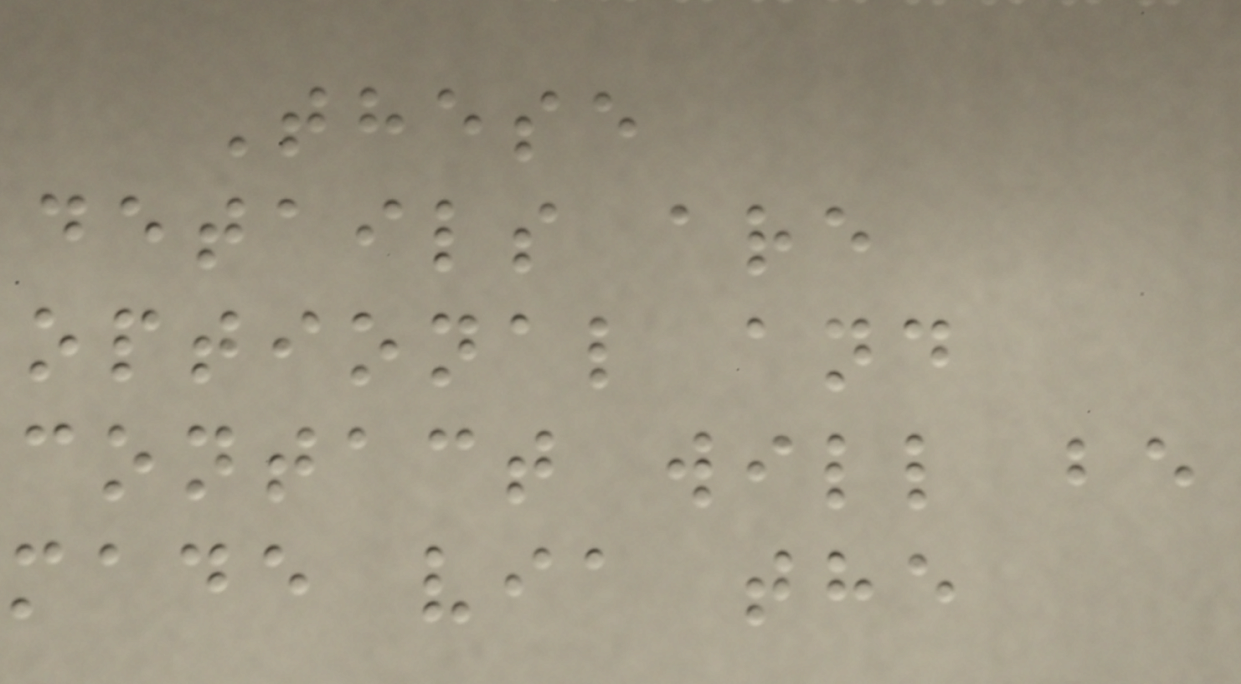These
details are
optional and
contact will be
made via the
